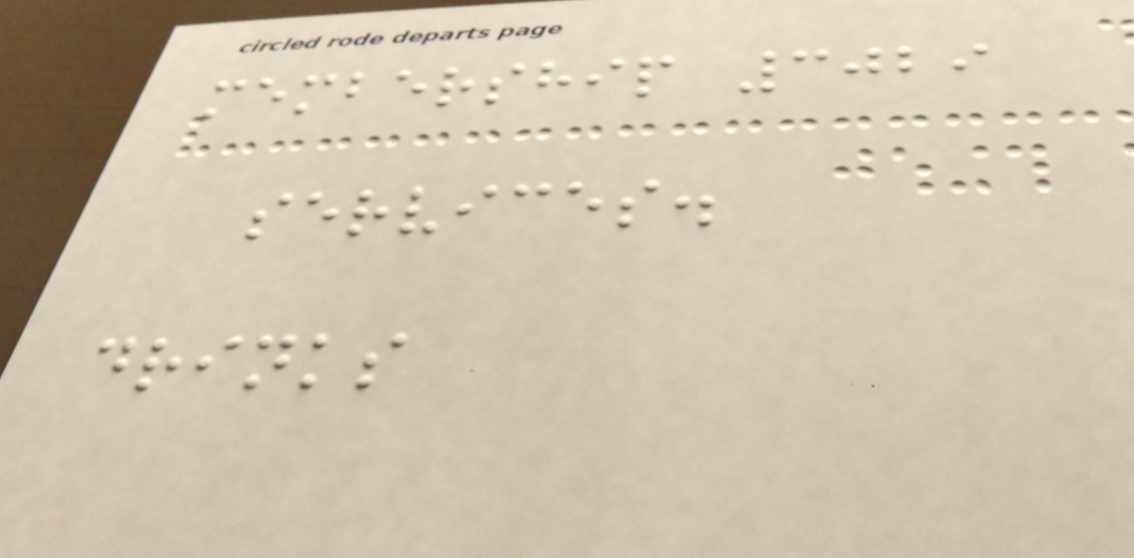membership 3029
services.
drinks
